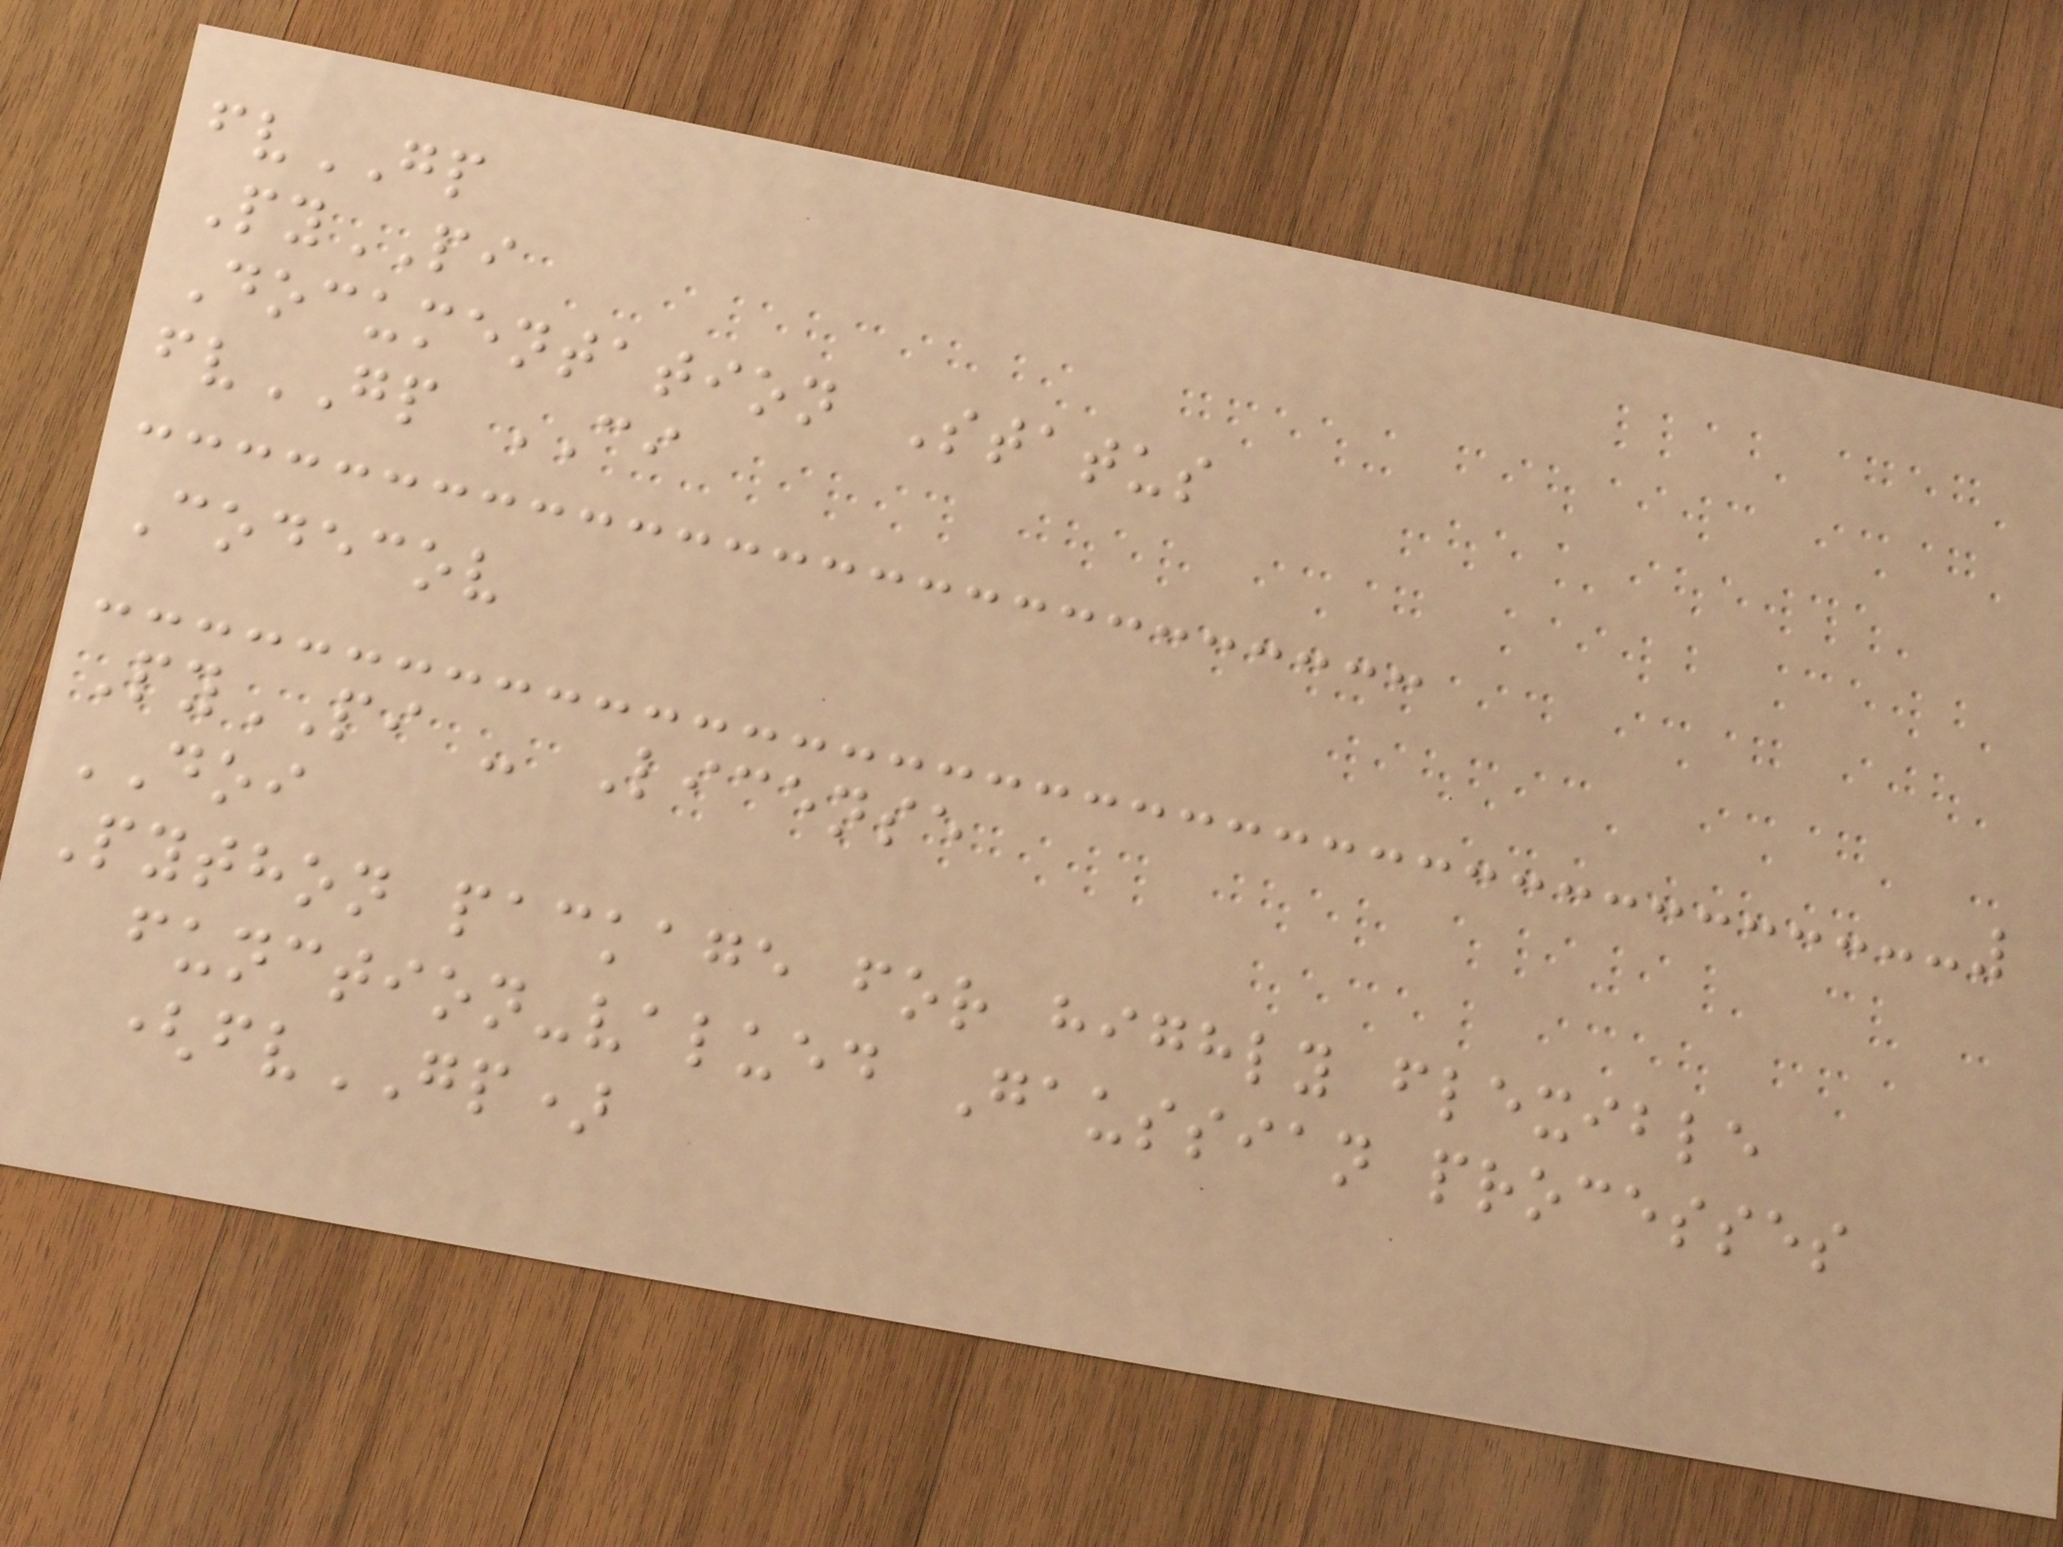fvGP
PyPI
Documentation Status
fvGP CI
Codecov
PyPI - License
DOI
Python package for highly flexible
function-valued Gaussian processes
(fvGP)
